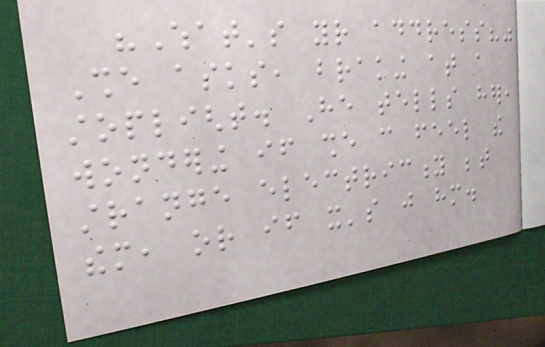"What's your address?"
She asks, braking at a
stoplight. He tells her,
wondering if she can feel the
strange electricity between
them, or if it's just him.
